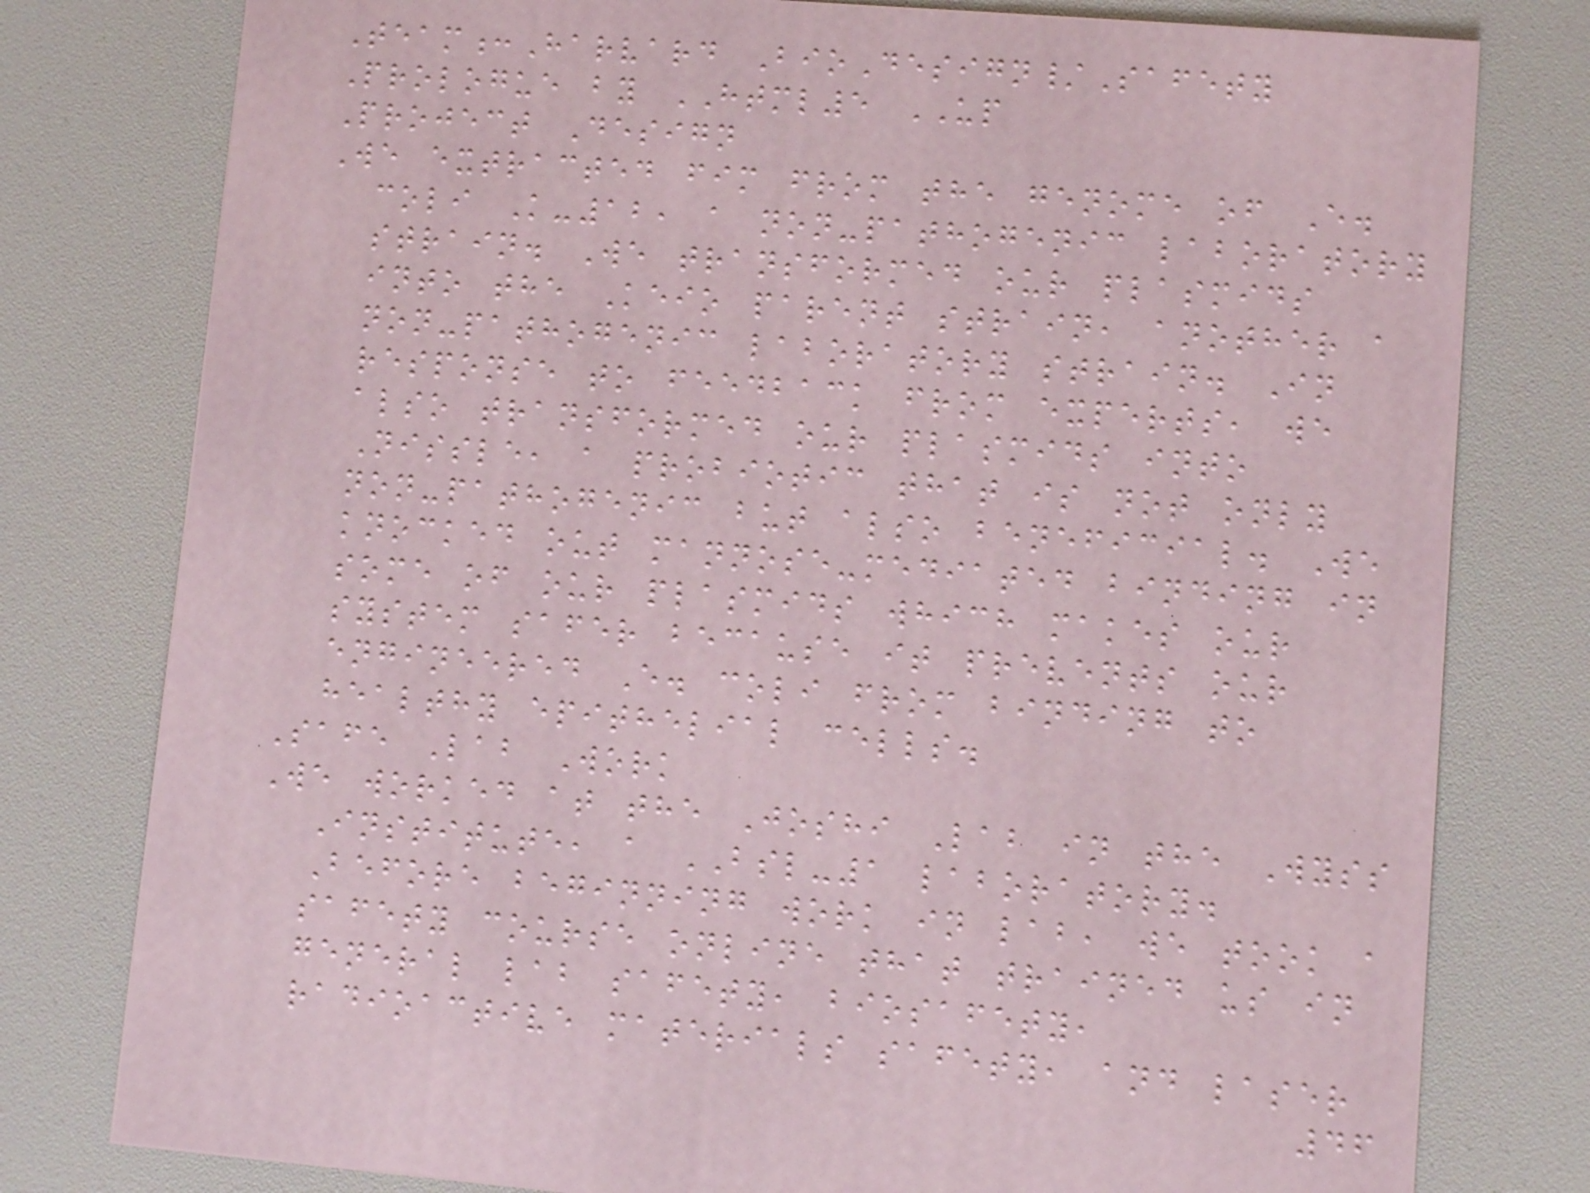Team:Harvard BioDesign/Safety
Prologue by HTML5 UP
Project Design
We extracted fim from the genome of E.
coli K-12, a non-pathogenic laboratory
strain. We transformed our plasmids
into the Keio parent strain, another a
non-pathogenic laboratory strain. In
response to feedback from experts, we
also transformed our plasmids into
Nissle, a probiotic that is not only
non-pathogenic but also beneficial. We
knocked out mannose-mediated binding in
some of our plasmids which makes our
system safer because it prevents our
engineered E. coli from binding to
healthy epithelial cells.
Safe Lab Work
We worked at the Joshi Lab in the Wyss
Institute, a BSL-1 laboratory.
Before beginning work in lab, we took a
safety course online that trained us in
general lab safety, biosafety,
radioactive materials safety, and laser
46
